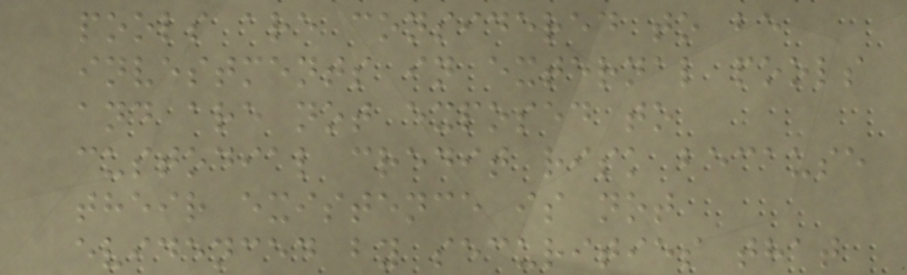pools are considered to be
investments in external pools
and are not exposed to
custodial credit risk because
their existence is not
evidenced by securities that
